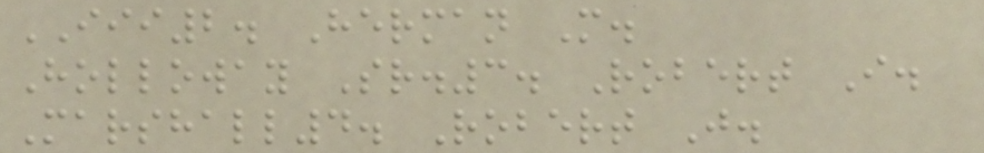III2. Herman M.
Holloway Sr.3. Robert I.
Marshall4. Robert J.
